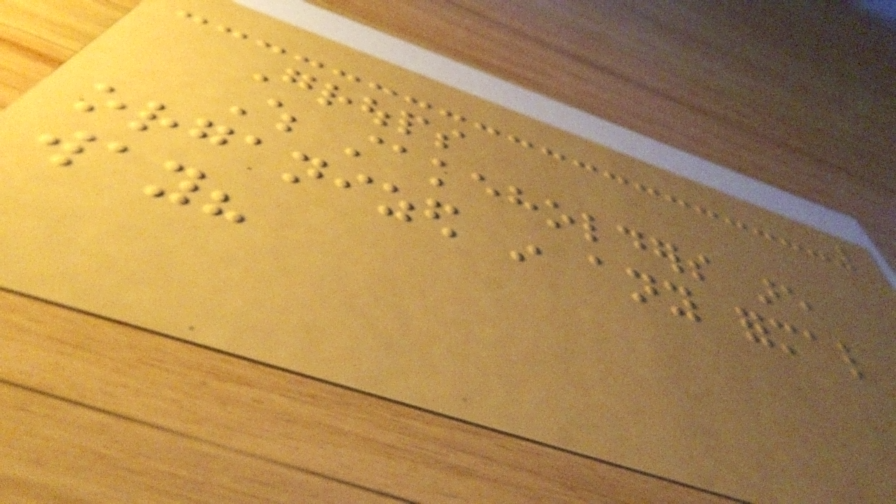Groups
Which stakeholders are
organized in any formal
way?
